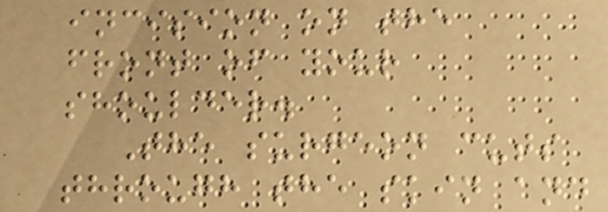incision on the
front of your
shoulder.
The surgeon cuts
through the skin and
